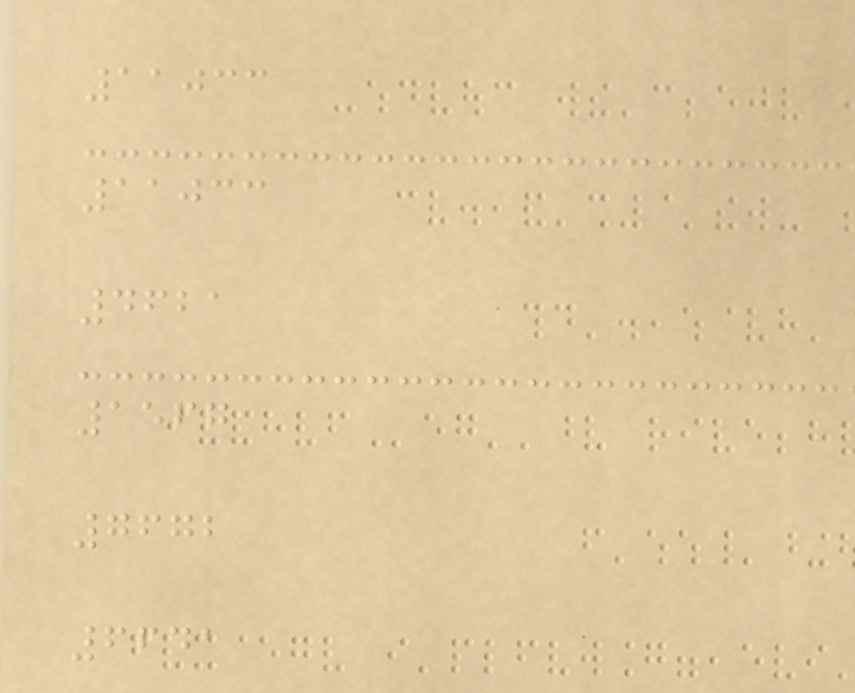11033
11033
4621
1567
7672
6641
